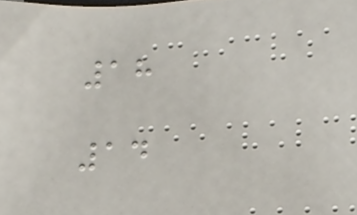18
14
